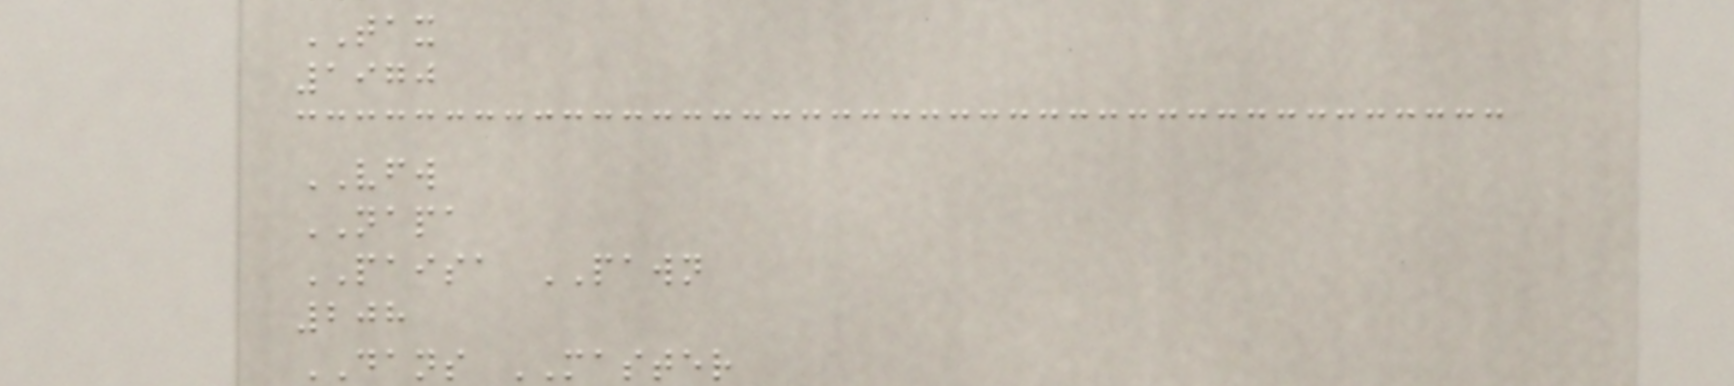TAX
1970
VFW
NAPA
PAISA PAWN
208
DANS MASTER
